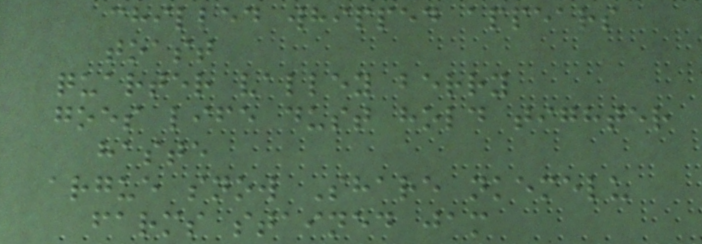chilled whipped appears
toast
quarter valley berry
goes life dust hold tighter
haste
argue snow Share nkemelu
farms stained jam
